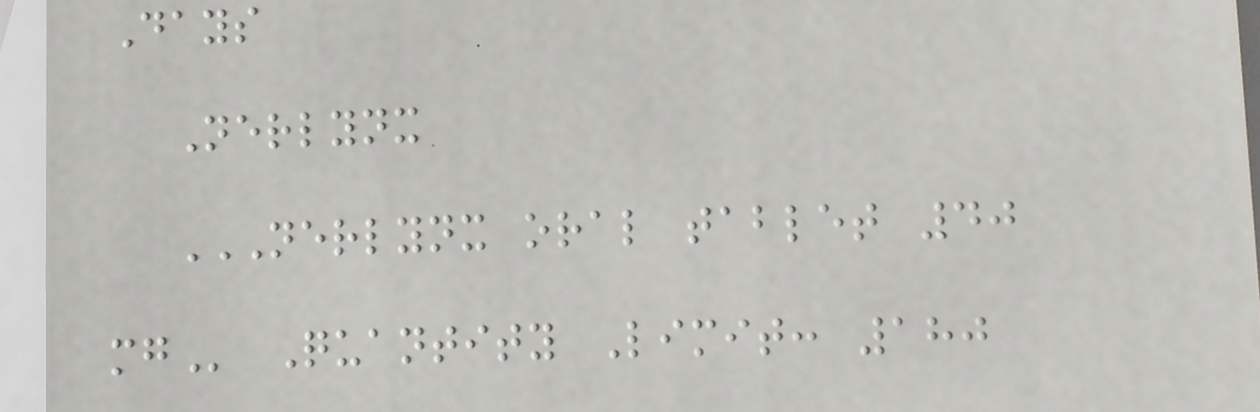Days
Nerlynx
NERLYNX ORAL TABLET 40
MG Quantity Limit: 180
